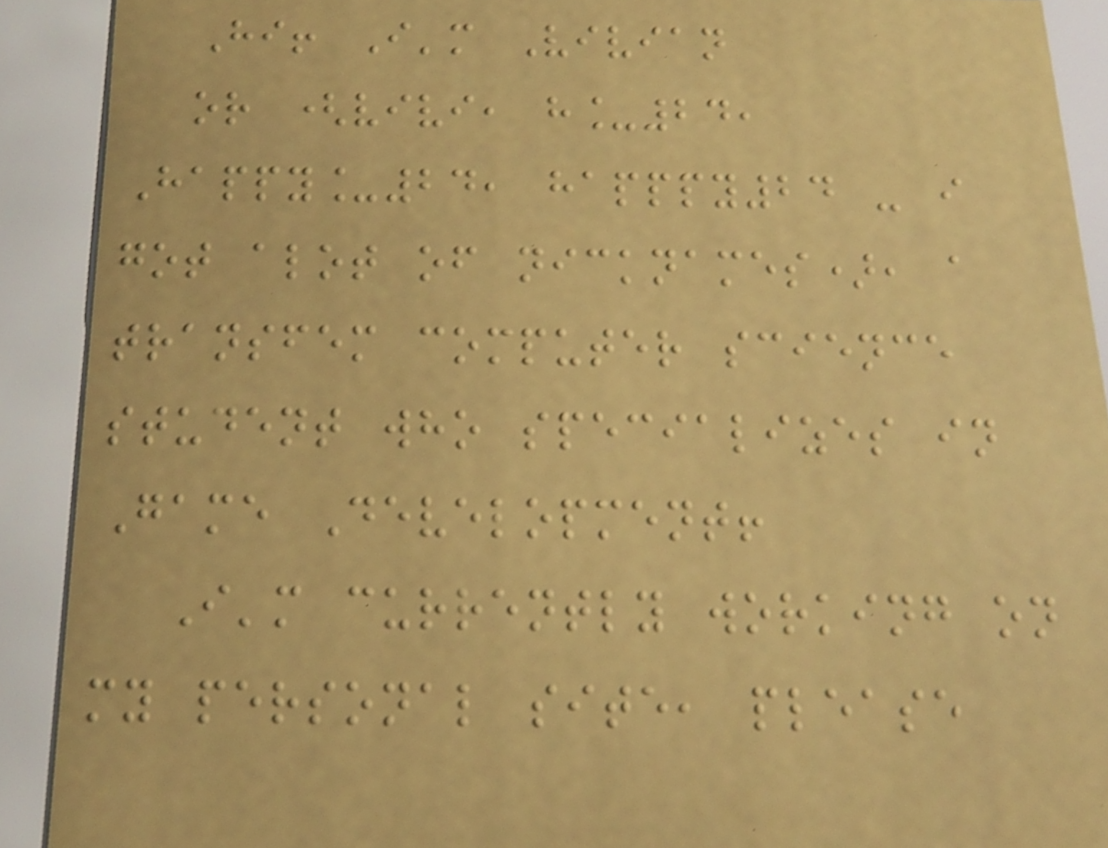Hi! I'm Vivian
or (vivi, h_24,
Happy_24, happpy24 - i
got alot of nicknames), a
transfem computer science
student who specializes in
Game Development!
I'm currently working on
my personal site, please
